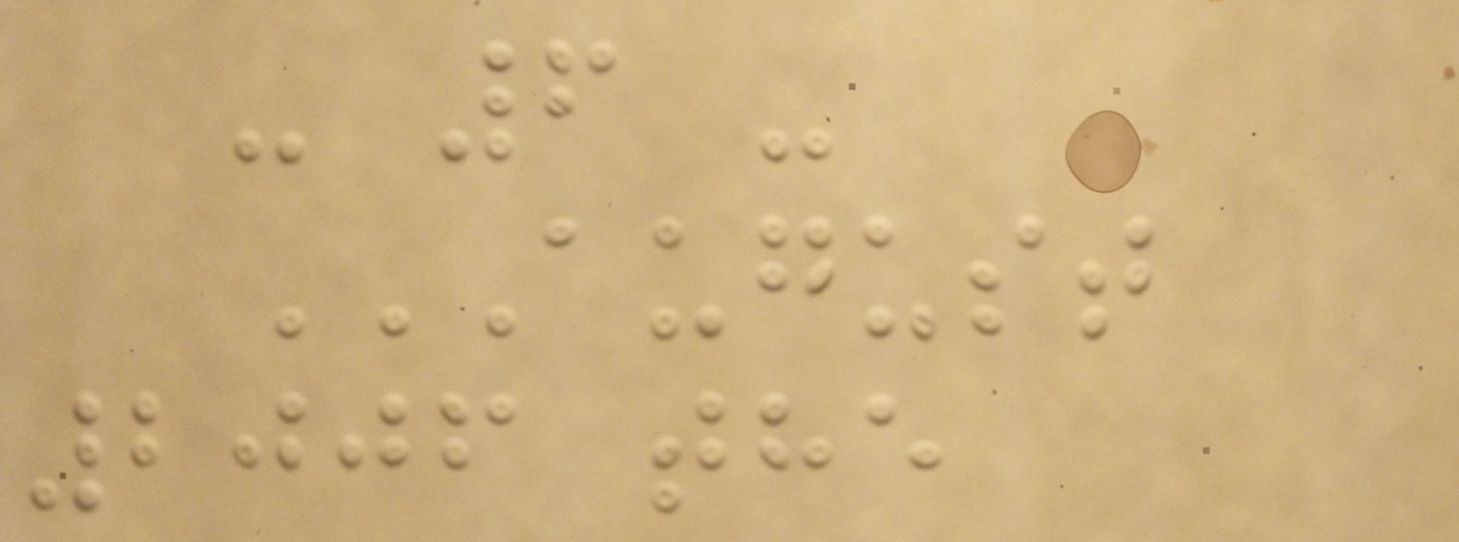- 6 -
AUGUST
2006 THE
